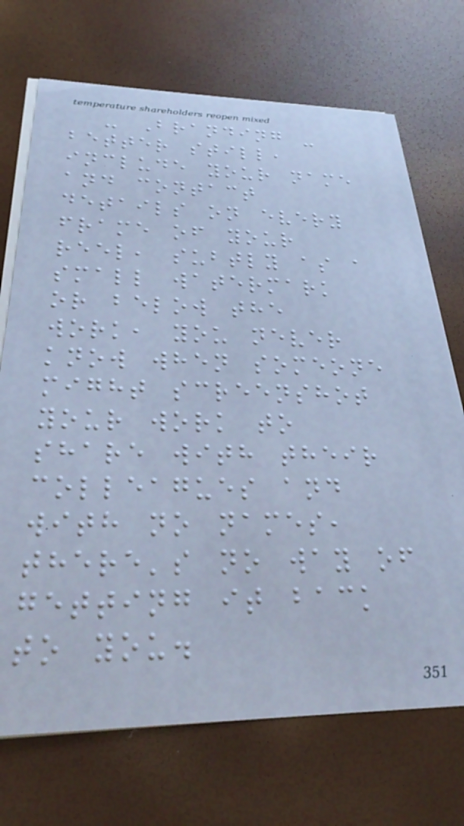- Branding -
better still,
include your name
and contact
details on every
frame of your
reel, subtly as a
small watermark
or below the
work, you never
know when someone
might screenshot
your work to
share with their
colleagues and
with no names,
there's no way of
getting it back
to you.
